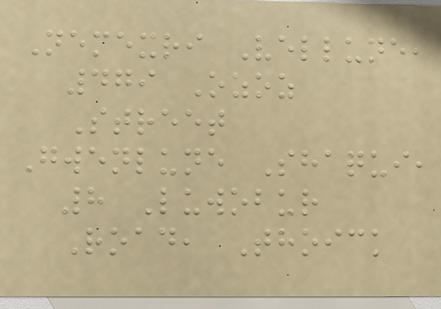Nemexri Vellune,
479 Ozoz
Street
Gwenlune Shaqui,
8 Luwobur
Road, Thoick
